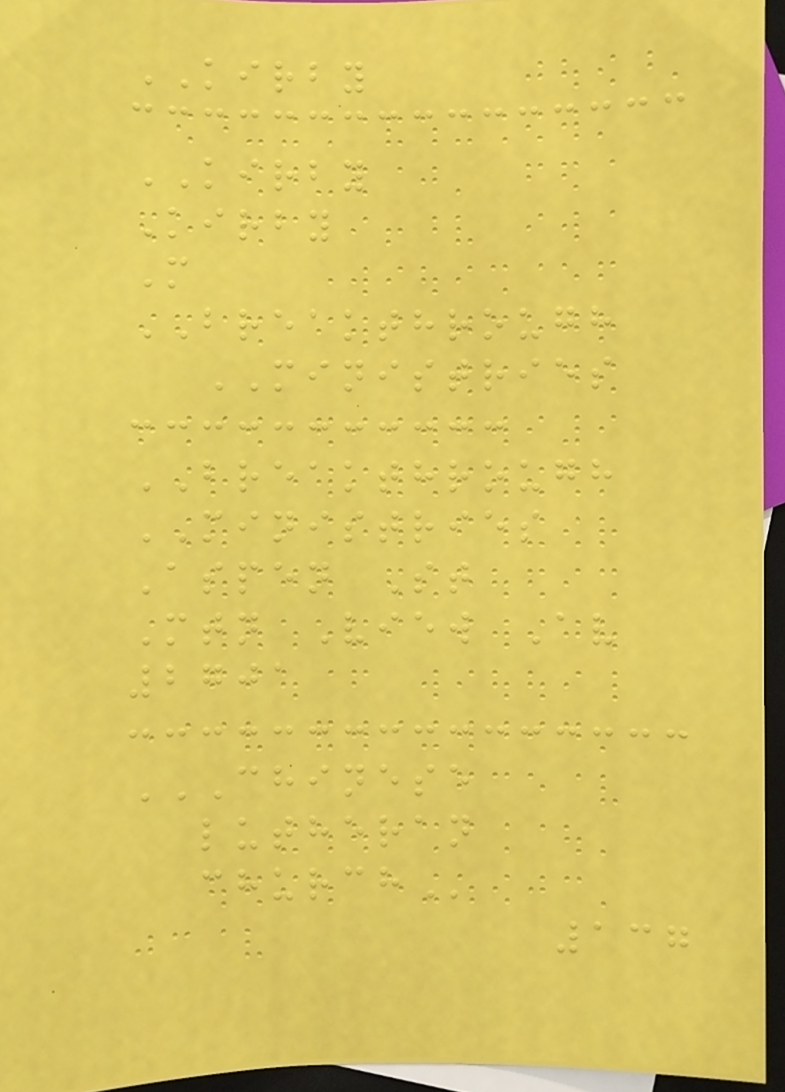KIRBY
KIRBY
Kirby
M
BREAKTHROUGH
MINISTRIES
BREAKTHROUGH
MINISTRIES
Aspen St
Mtn View Av
2701
CHINESE
LUTHERAN
CHURCH
137
